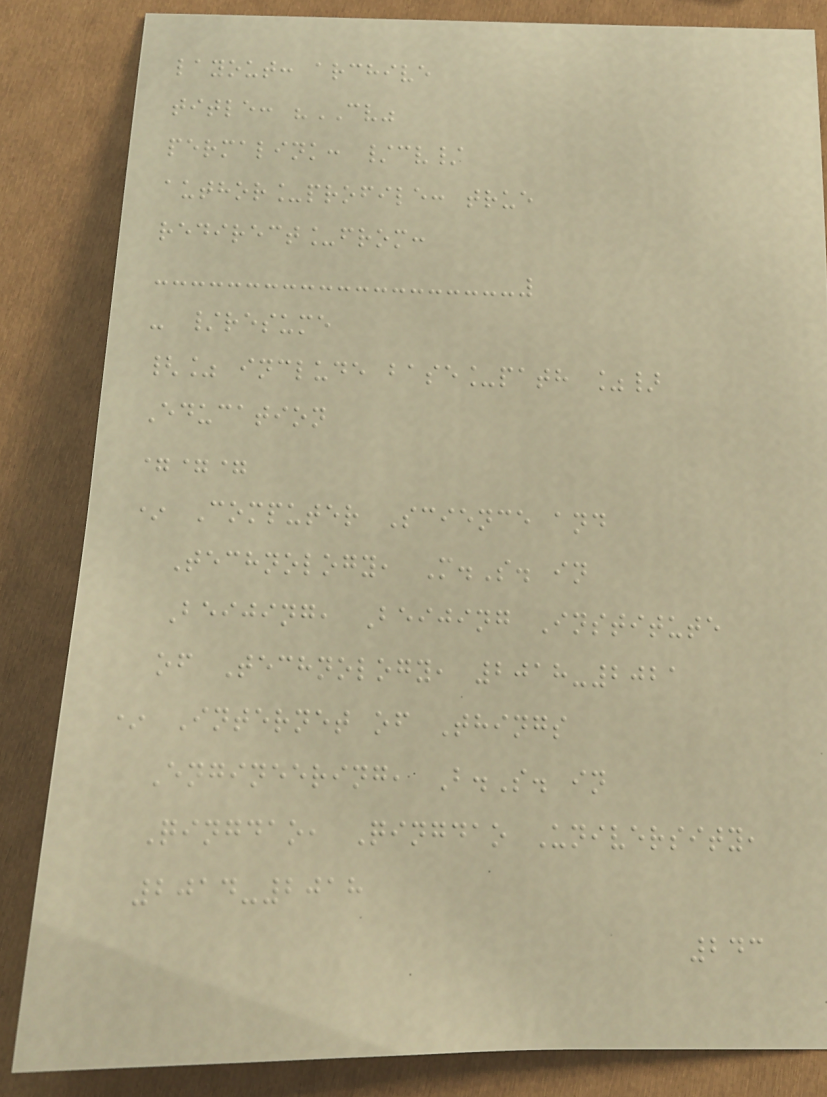layout: archive
title: "CV"
permalink: /cv/
author_profile: true
redirect_from:
- /resume
{% include base_path %}
Education
===
* Computer Science and
Technology, M.S. in
Beijing, Beijing Institute
of Technology, 2018-2021
* Internet of Things
Engineering, B.S. in
Qingdao, Qingdao University,
2014-2018
243
